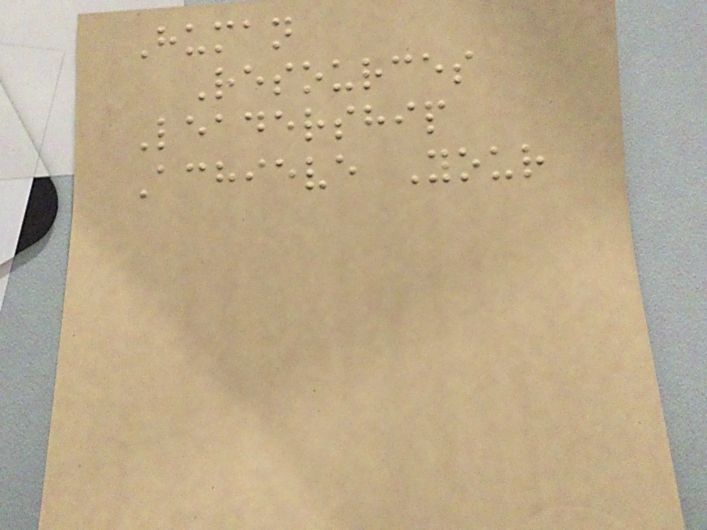Human
Resources
Leadership
Achieve Your
